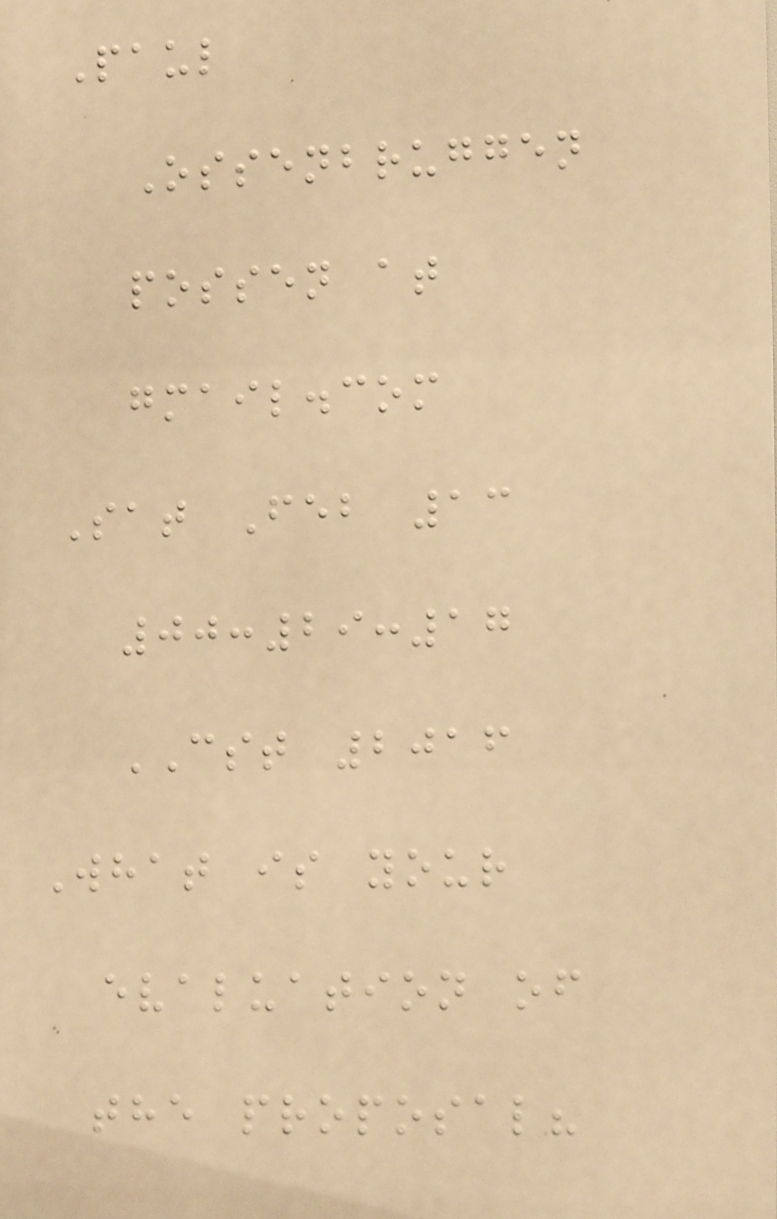Paul
Ossenbruggen
possen at
gmail.com
Sat Feb 13
00:29:17
CST 2016
What is your
evaluation of
the proposal?
